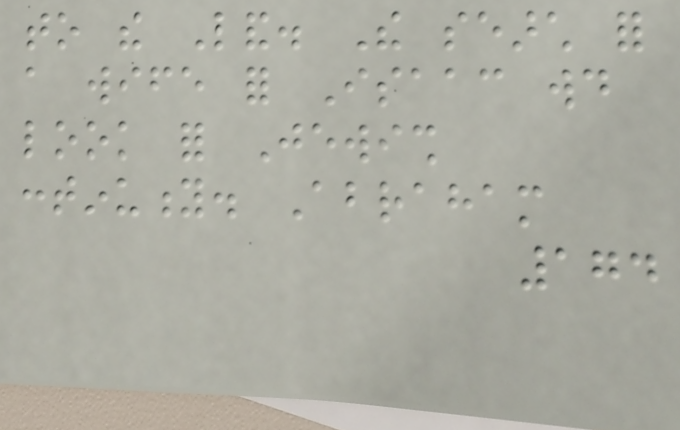to the Land. The search for
a wife for Isaac would
look for Jewish
continuity. Abraham
174
